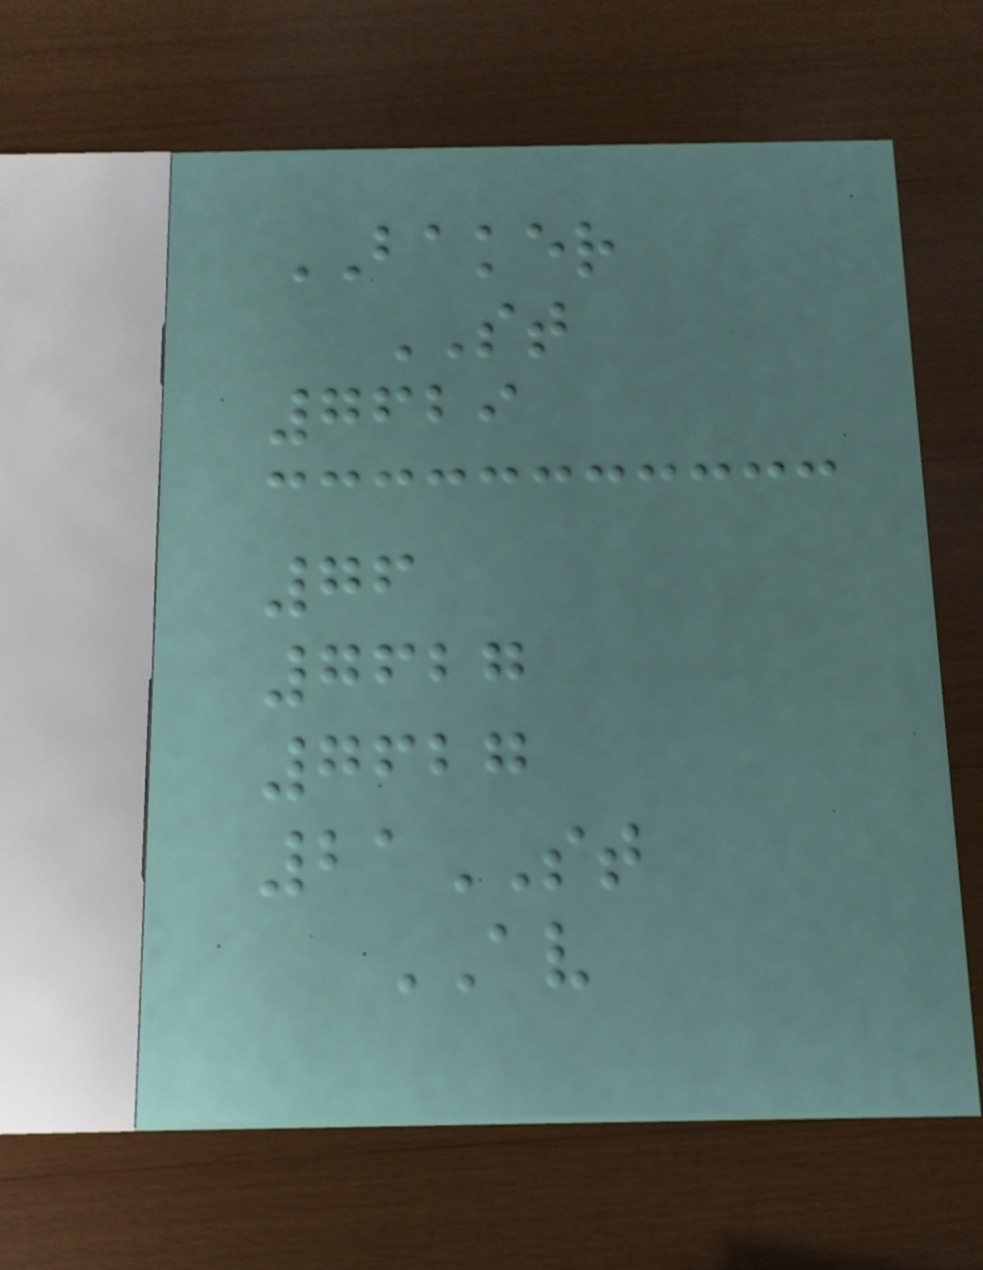BAKER
ST
7629
76
7627
7627
21ST
AV
